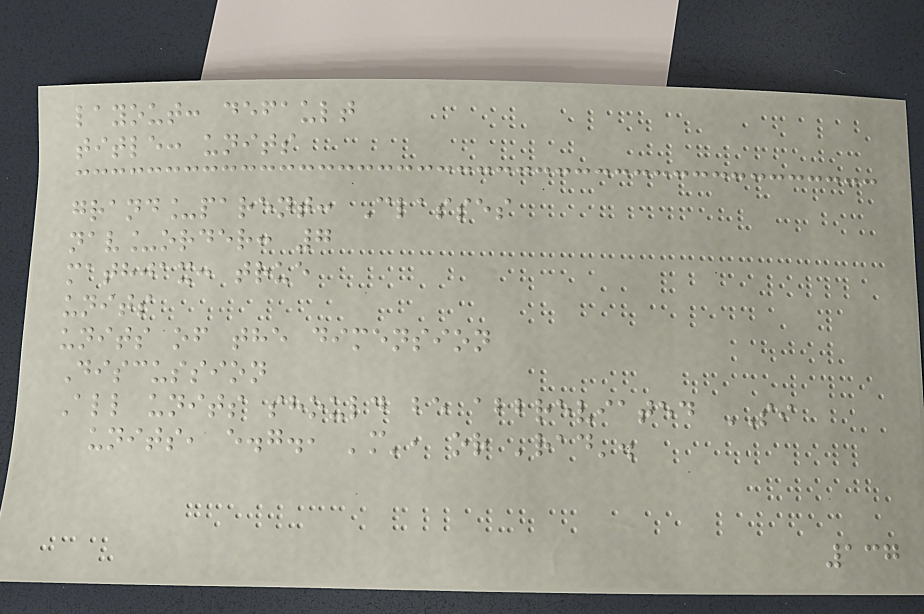layout: default
title: units
grand_parent: Classes
nav_order: 7
mathjax: true
units
units of the dimension
Discussion
All units should be abbreviated SI
units, e.g., 'm', or 'rad'.
137
